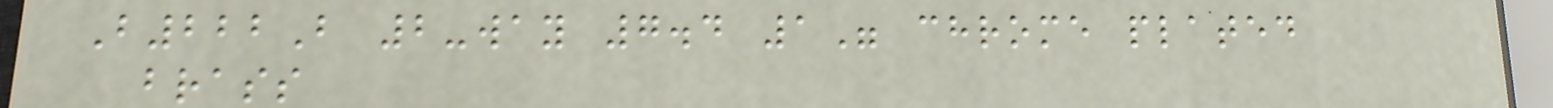B222B 2-way 7.4 1" chrome plated
brass
